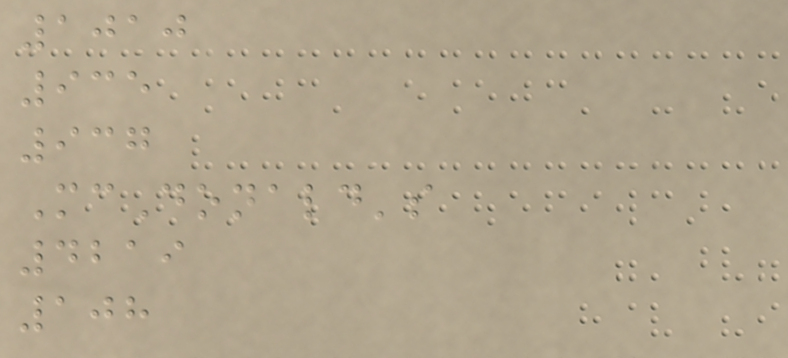1010
935
937
McDonald's
4219
108
